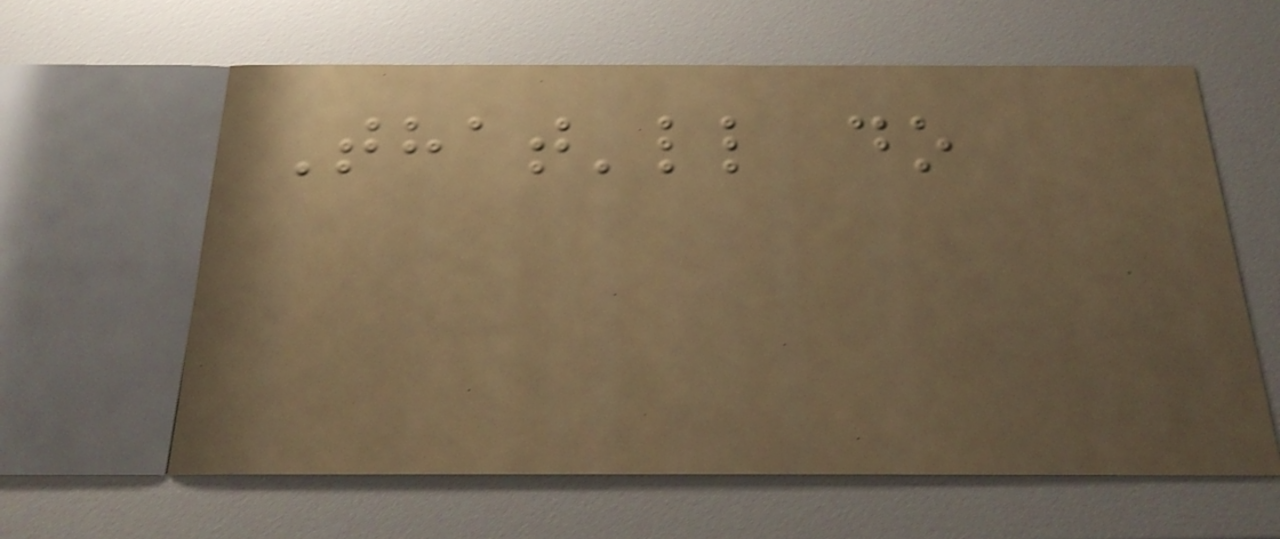That'll do
